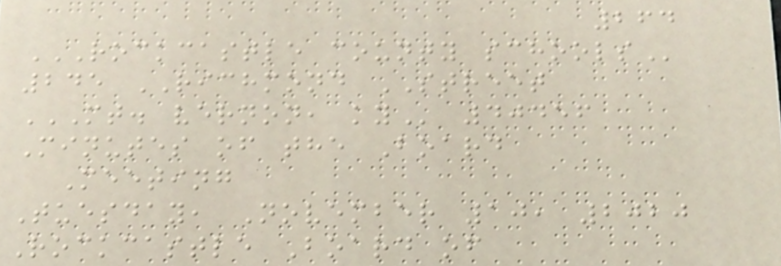264
ROCKCASTLE COUNTY SCHOOLS
245 RICHMOND STREET
MT. VERNON, KY 40456
Minutes of the Board
Meeting
Tuesday, November 10, 2020
Rockcastle Board of
